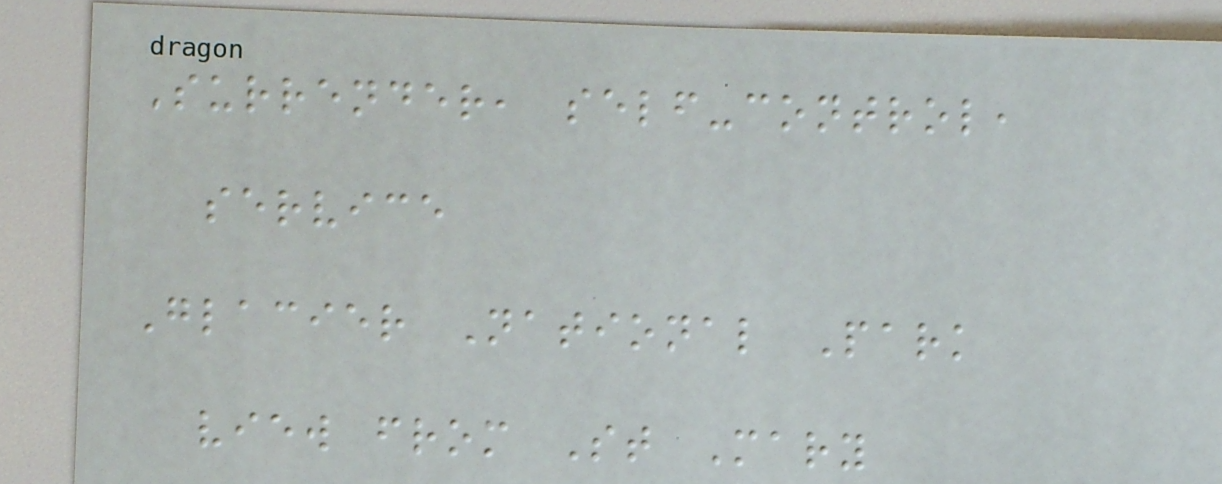Surrender, self-control,
service
Glacier National Park
view from St Mary
